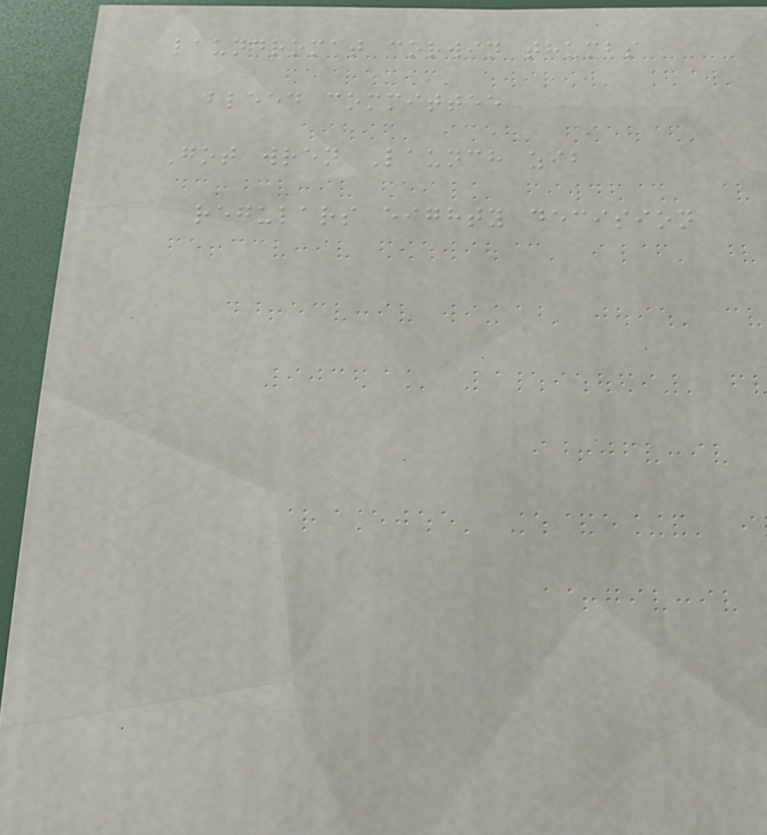laundromat corwin thumbs
bleed committee
Got wren Launch zib
regulars eighty decision
